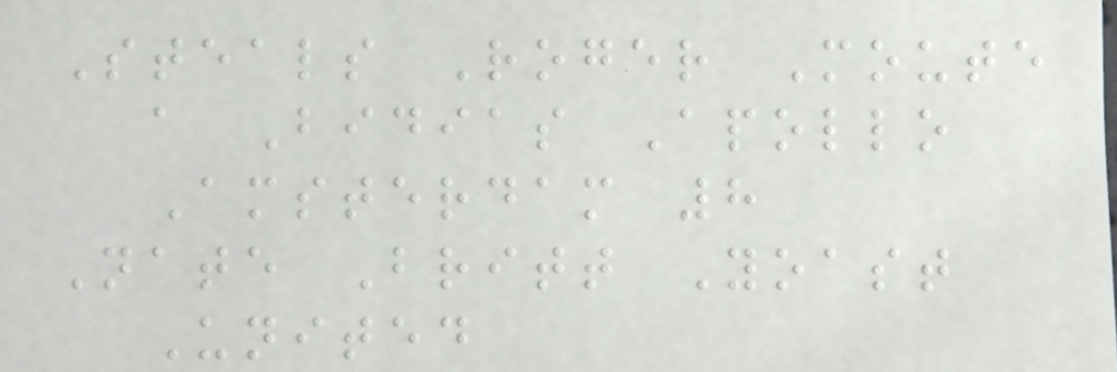Steals Roger Moute
a Bidias Apollo
Amsterdam 8
Nate Britt Yoast
United
